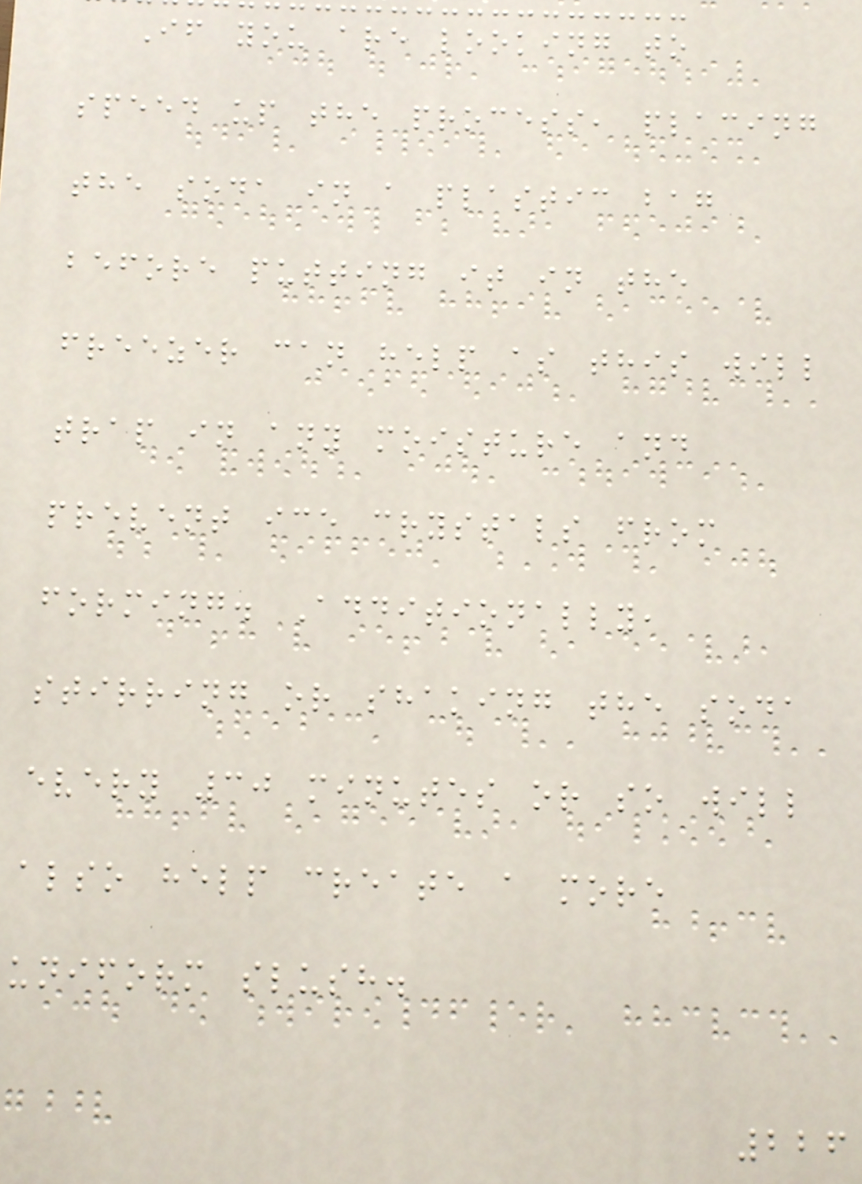If you are looking to
speed up the process, placing
the soda in a plastic bag
before putting it in the
freezer can help as this will
trap in any moisture and
prevent ice crystals from
forming. Additionally,
stirring or shaking the soda
every 30 minutes or so will
also help create a more
uniform slush.
226
